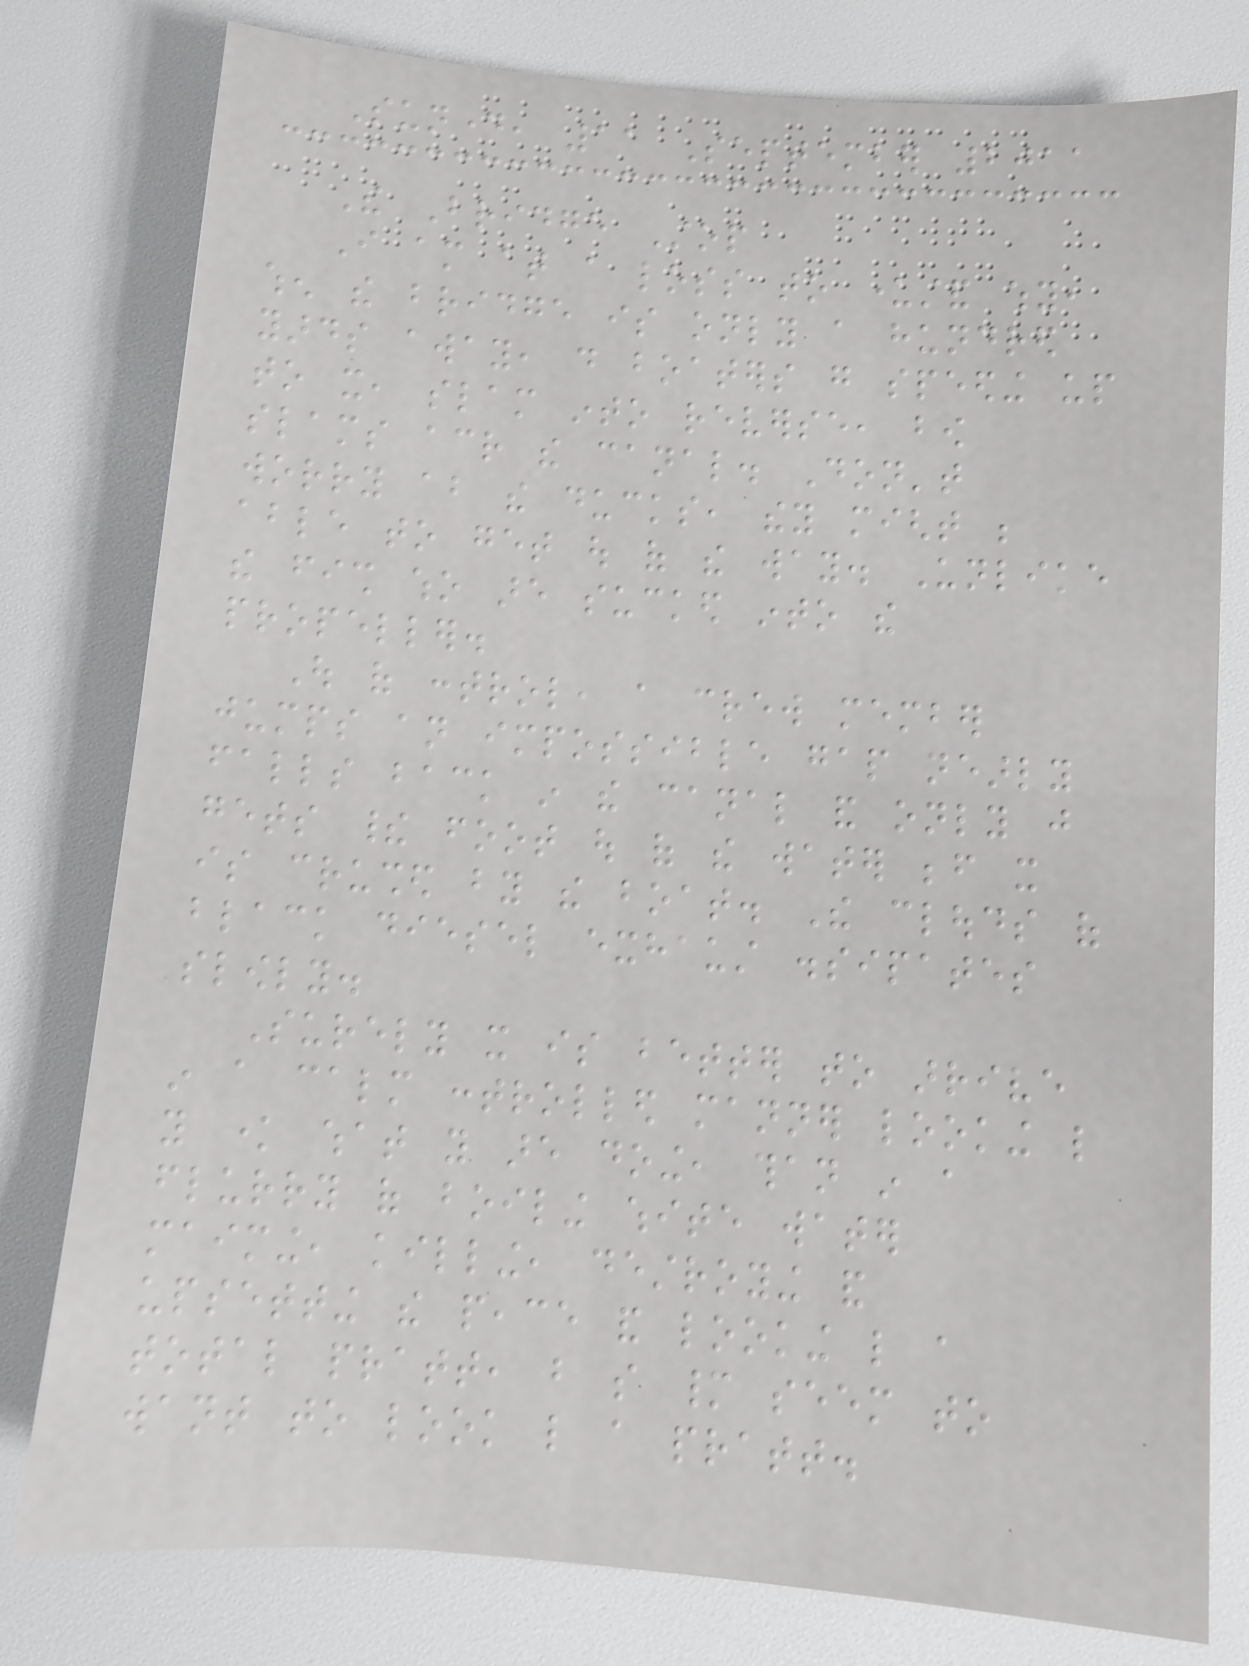Sunday, 11 September 2011
The Bridge Stop
I am at a loss to understand why,
when the bridge is only a hundred
yards away, do boaters go speeding up
to it, slam into reverse, bow
slams across the canal. Don't
worry about the ducks, they might be
able to get out of the way. Unlike
the fish who are sucked into the
propeller.
Out of control, a crew member
jumps an impossible gap nearly
falls back in the canal and only just
gets their foot out of the water before it
is crushed by the boat. The clouds of
black diesel exhaust dissipates
slowly.
Surely it is better to arrive
in a calm controlled manner looking like
you know what you are doing, than in a
flurry of boiling white water
maiming, killing, destroying and
upsetting the peace and looking like a
total pratt, but so many seem to
want to look like a pratt.
